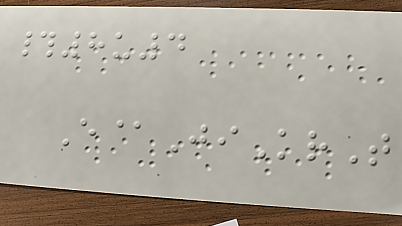#8u4
E@JiKrT
